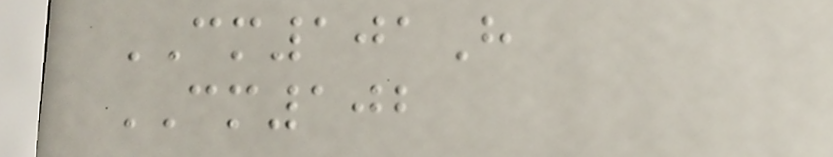CM101H
CM102
